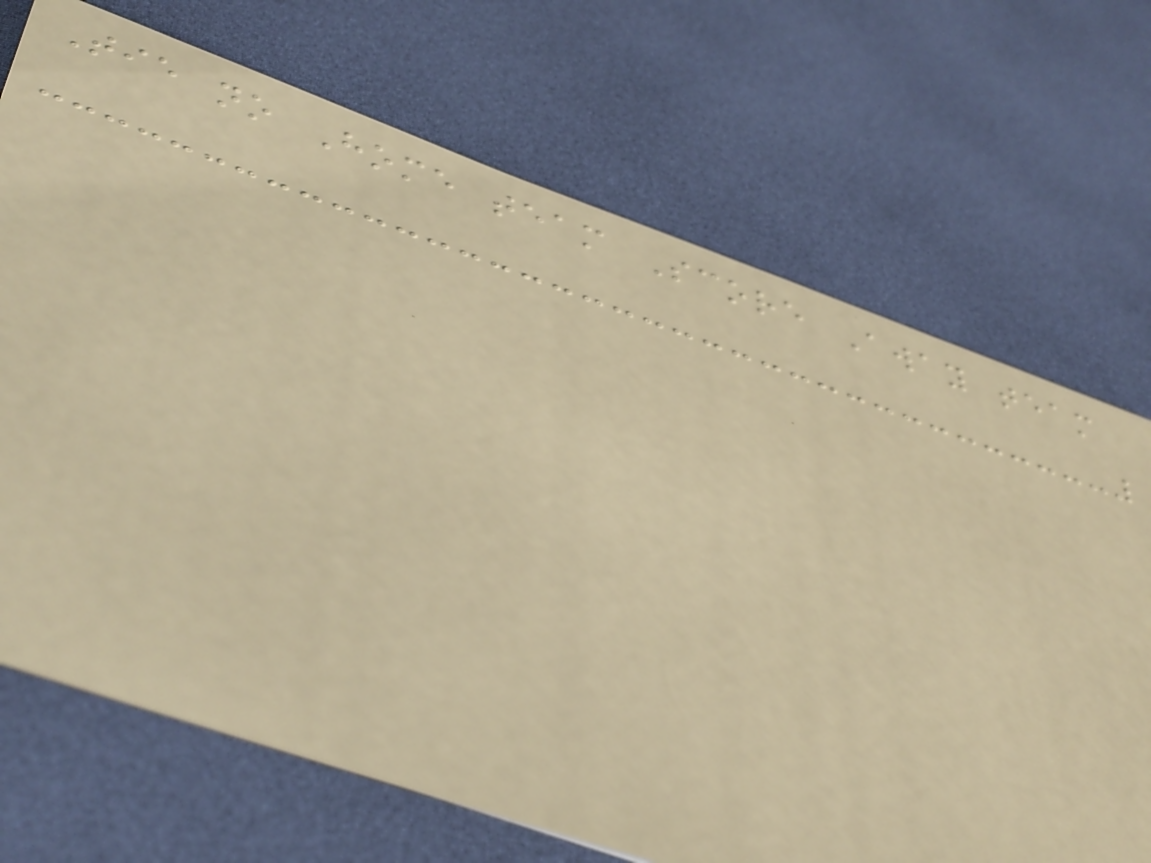Tie no Home team Score Away team
